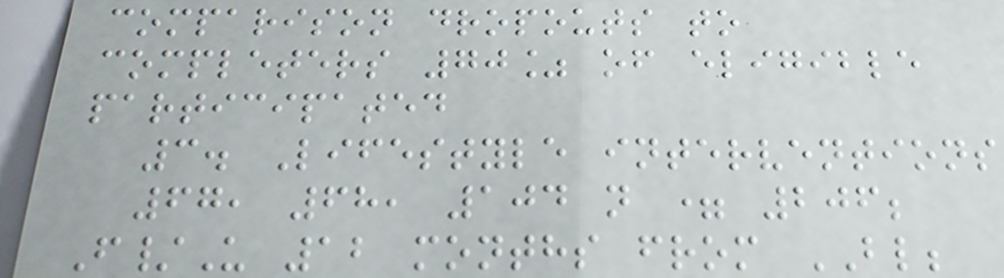comparison dropouts to
completers 70% of eligible
participated
3. Lifestyle interventions
67, 68, 104 n = 206;
F/U 12 months from BL;
